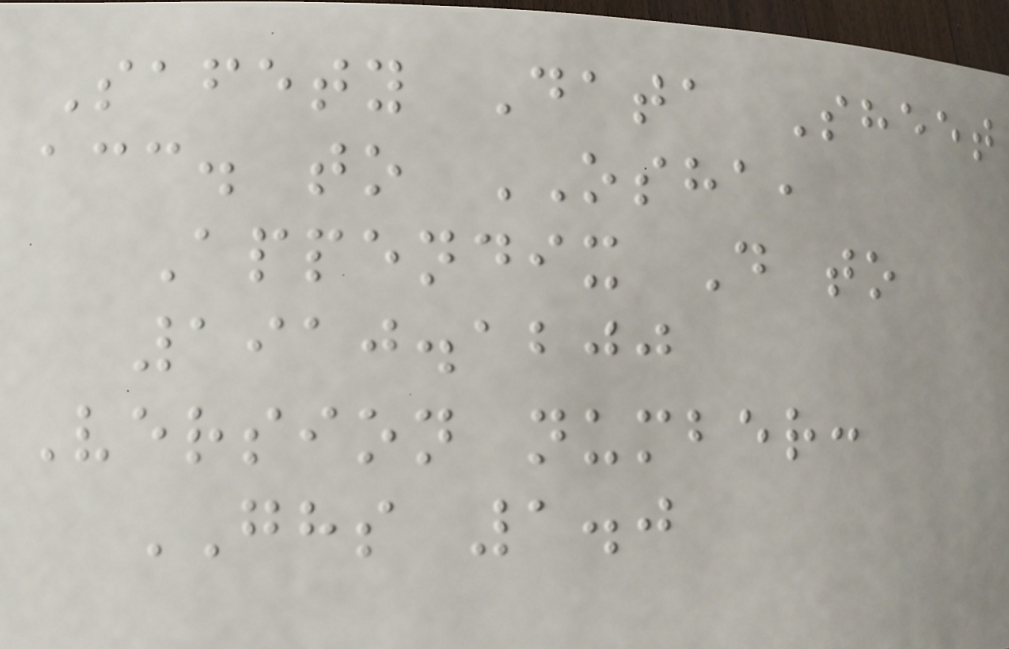Safety Data Sheet
acc. to OSHA,
Appendix D to
1910.1200
Version number:
GHS 1.0
